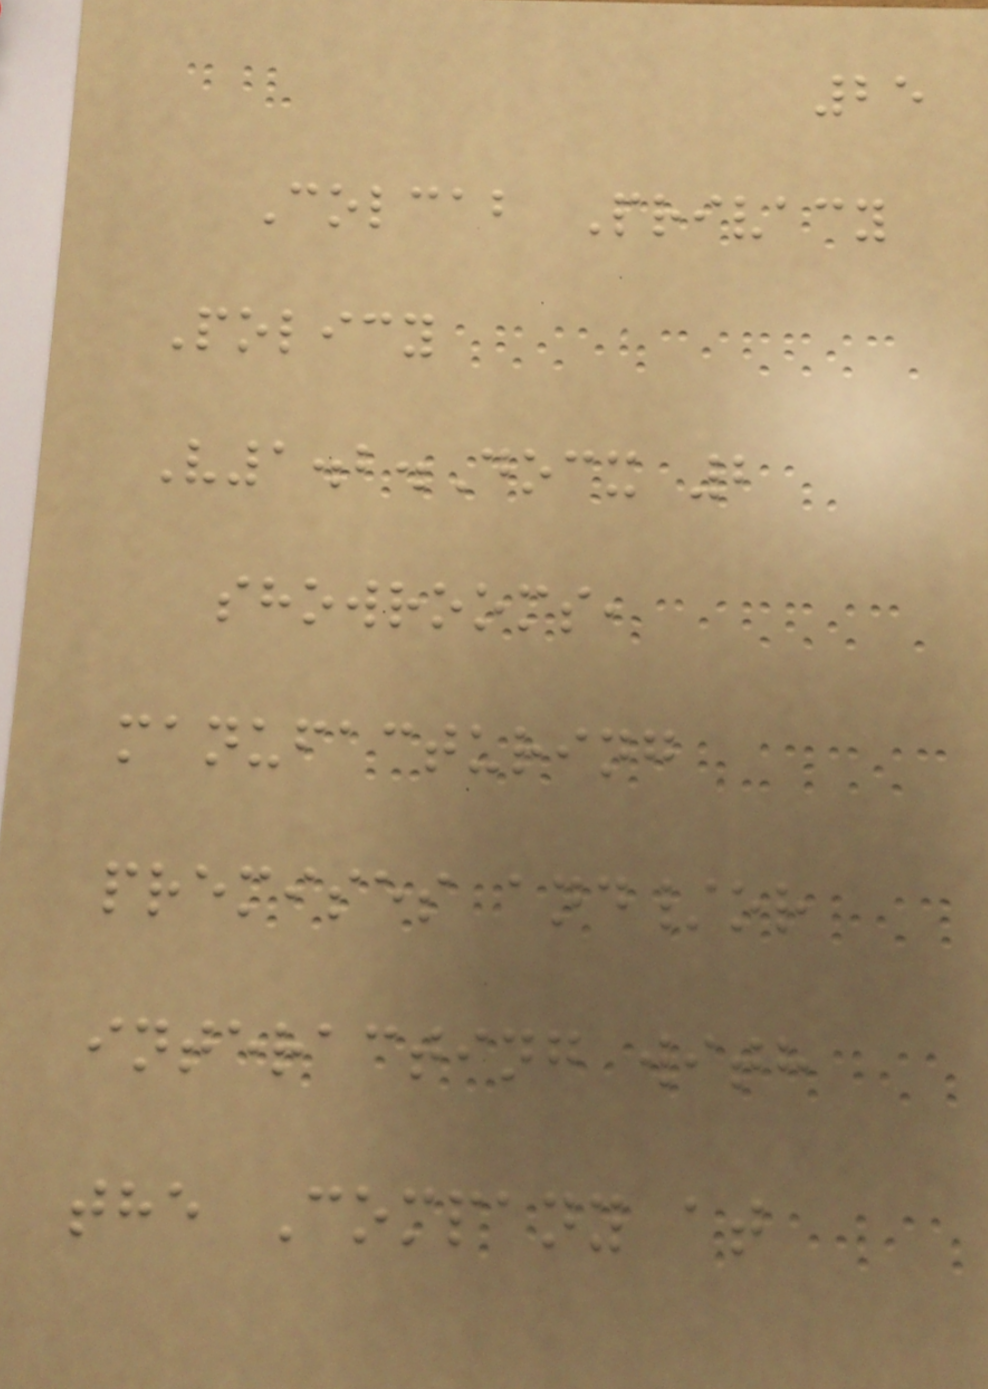25
Colcab Privacy
Policy
V1.2.Docx 2
showrooms,
manufacturing
premises and/or
interacting with
the Company at
